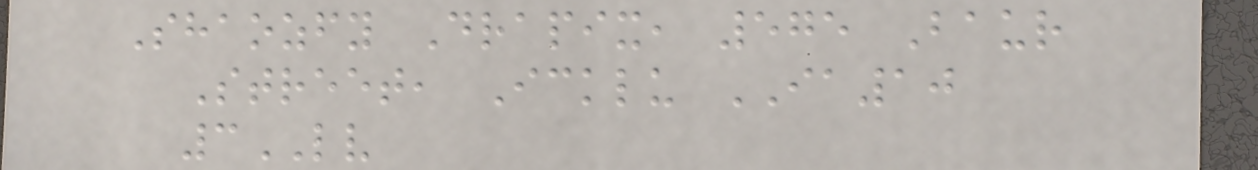Shaozfy Drapix, 575 Baur
Street, Icklu IA10
3LV
